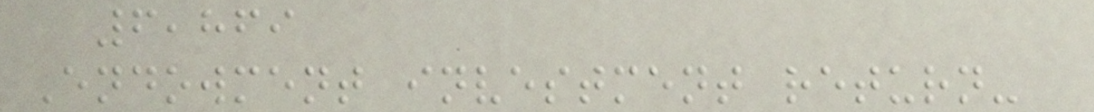6,869
Endowment investment return-
